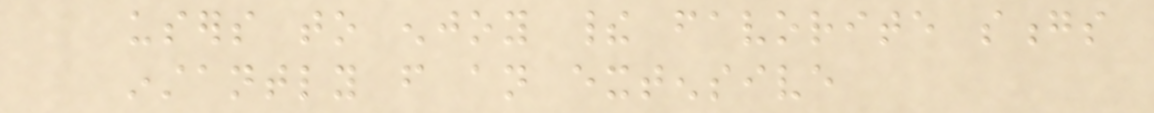users to enjoy their favorite songs
instantly from an extensive
